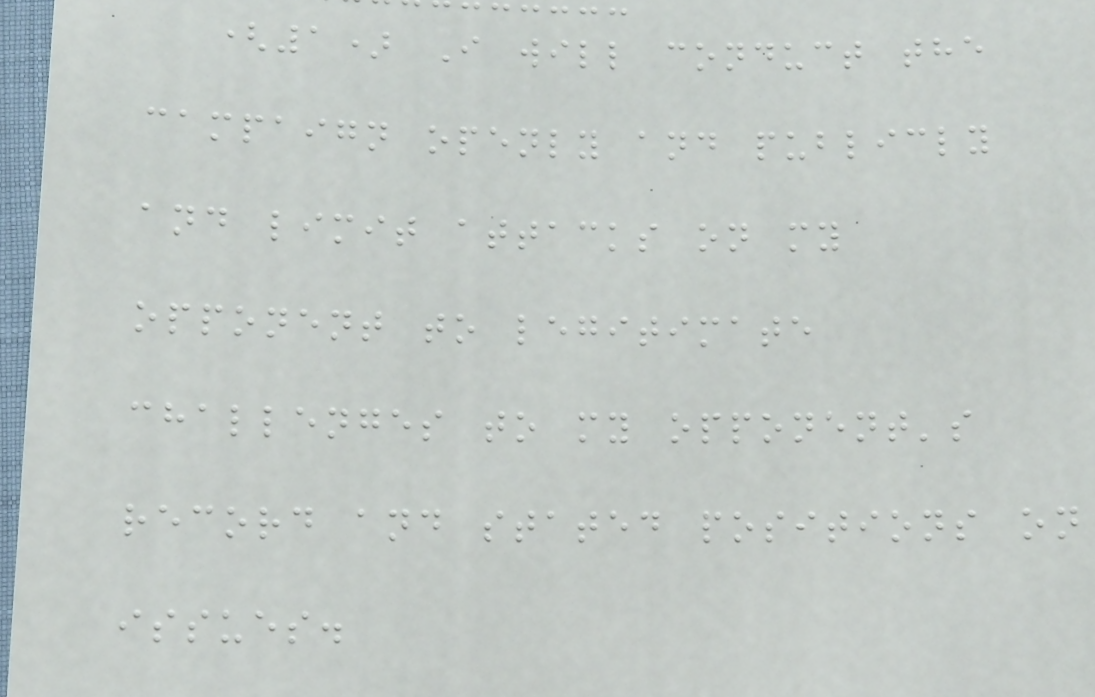(1) I will conduct the
campaign openly and publicly
and limit attacks on my
opponent to legitimate
challenges to my opponent's
record and stated positions on
issues.
